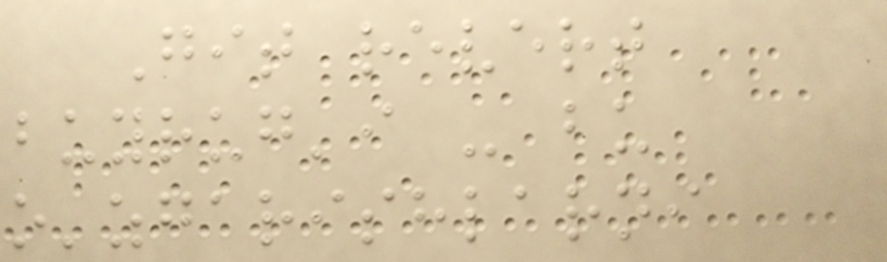Git revert
buyrug'i - bu
o'zgarishlarni
